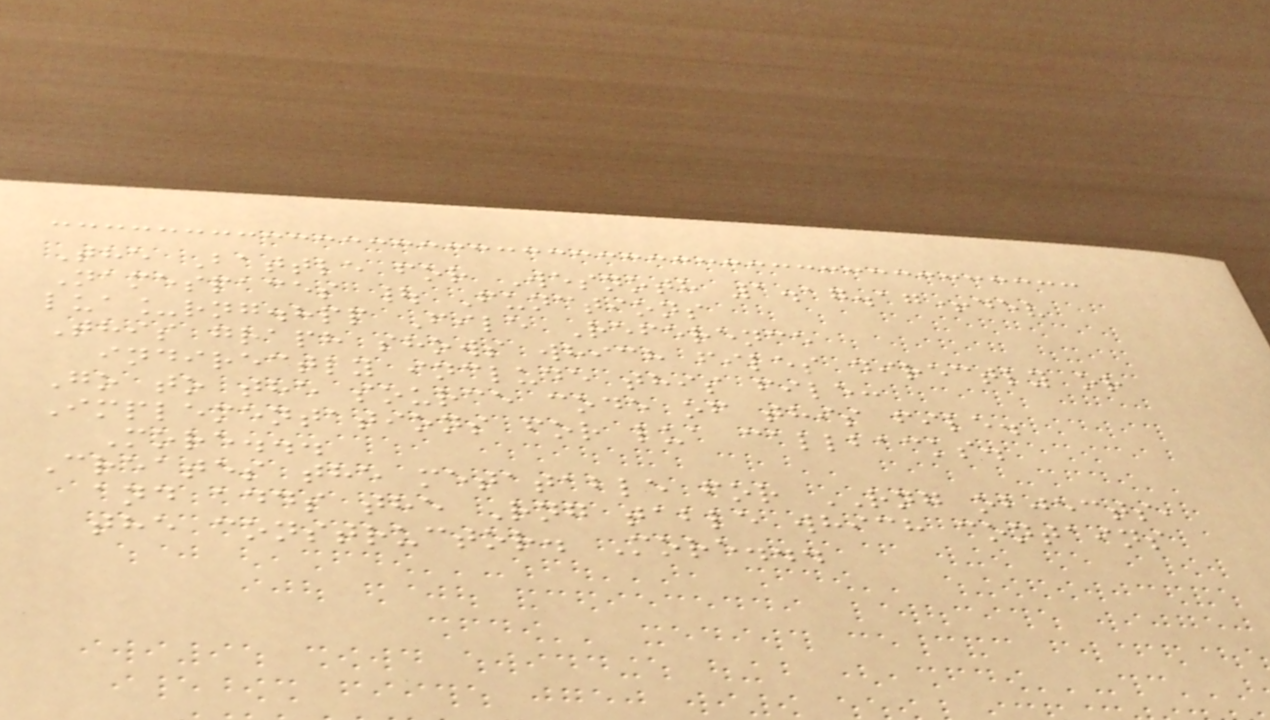The Battle for Wesnoth 1.17.17+dev
Namespaces | Functions
lua_rng.hpp File Reference
This graph shows which files directly or
indirectly include this file:
Go to the source code of this file.
Implementations for lua callbacks.
More...
Creates the metatable for RNG objects,
and adds the Rng table which contains
the constructor. More...
